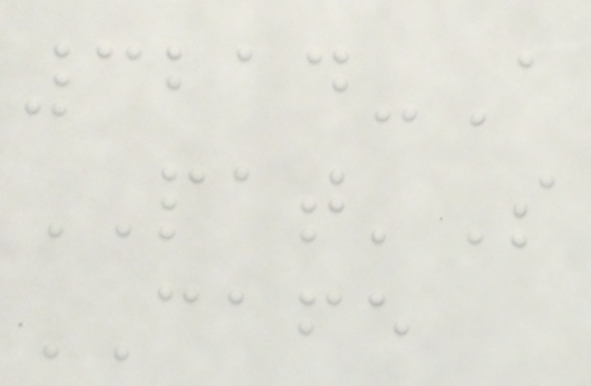3214-A
PAT'S
CAFE
